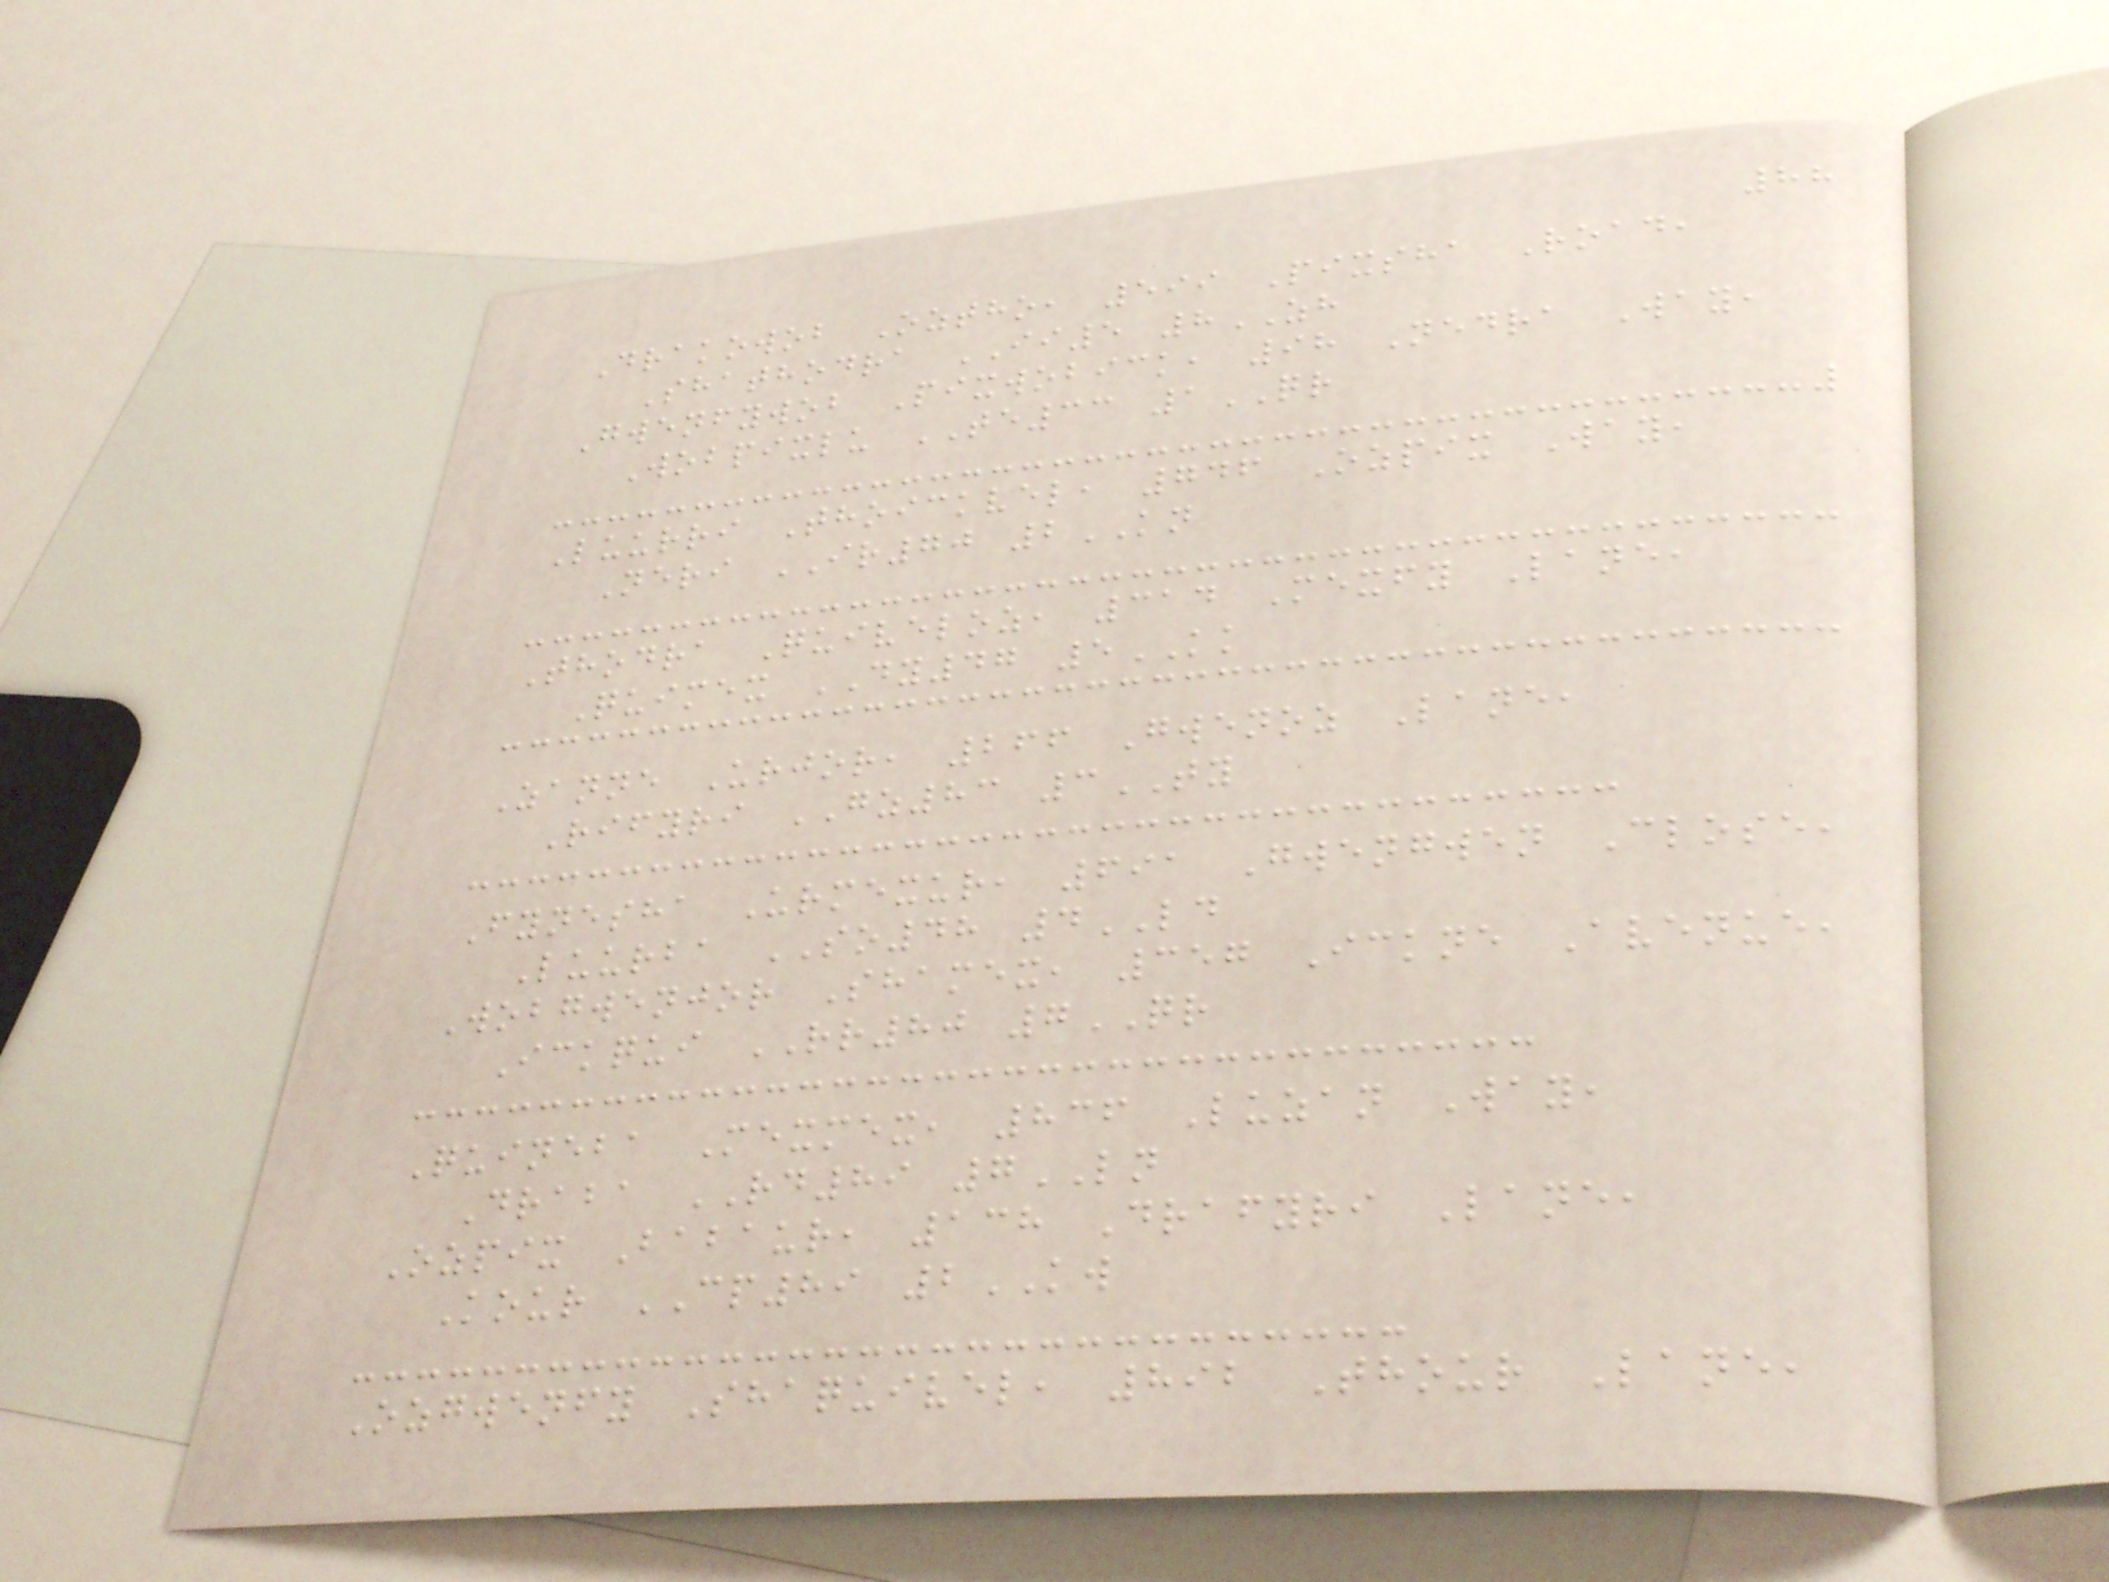88
Drakowob Oztho, 599 Pixsha Road,
Shathodra II5 8ZH
Gwenfywob Pixwobick, 98 Nedra Way,
Wobpixlu TE33 1QR
Luurri Thoickvel, 746 Ozpix Way,
Neri IR70 2KN
Thodra Quiveloz, 314 Mexfy Lane,
Quimex DY47 5KK
Zanne Urjor, 266 Gwenoz Lane,
Rifyri GZ83 3TY
Fynesha Urmexur, 691 Gwengwen Close,
Luurba SO48 4LD
Wobgwenjor Shamex, 357 Ickne Avenue,
Ickqui RR80 7QR
Quineba Mexmex, 836 Luzan Way,
Draba RD89 7LN
Ozpix Babaur, 138 Drafyri Lane,
Kour CP89 2KW
Ozgwenfy Shaquivel, 892 Thour Lane,
